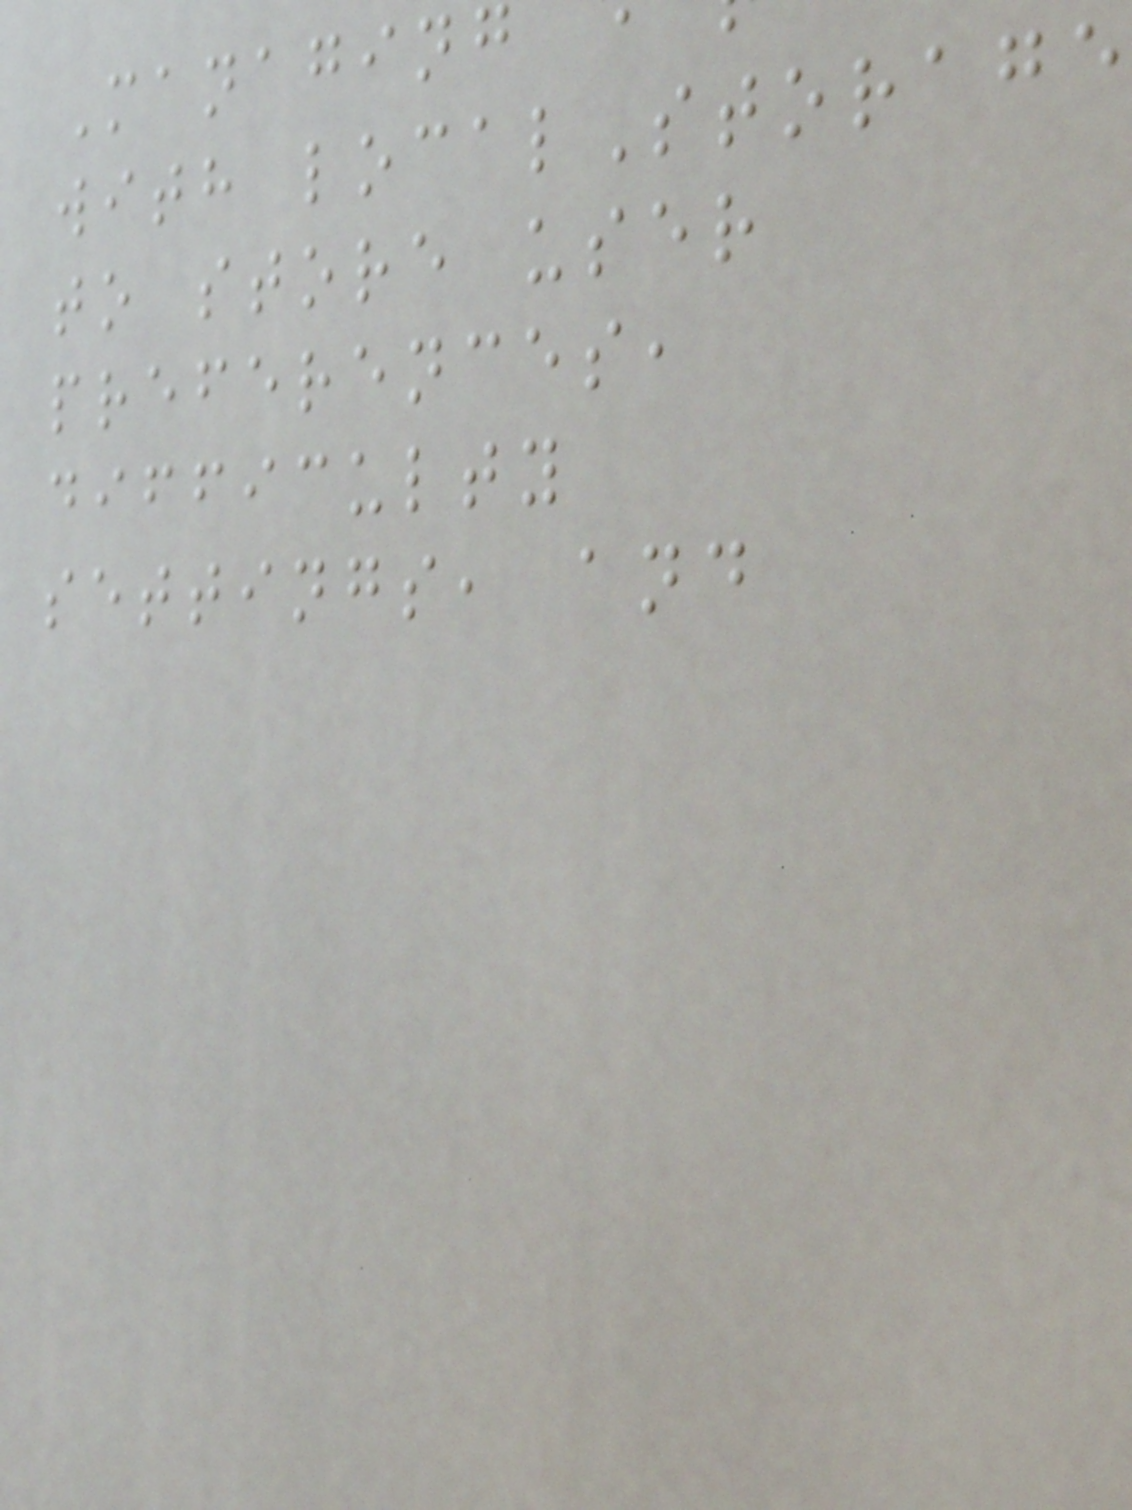Managing
with localStorage
to store user
preferences,
difficulty
settings, and
